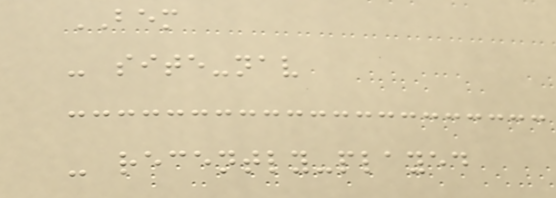BEM
- site-nav
- recently-played
